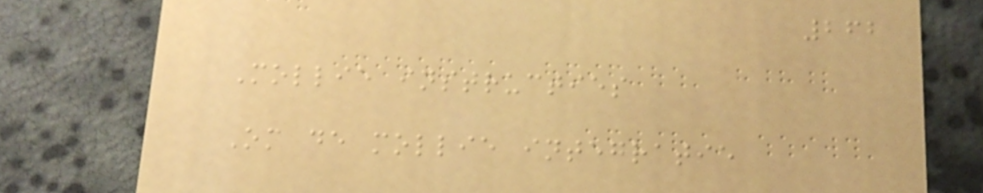262
Mollie instructies
Om de mollie integratie
